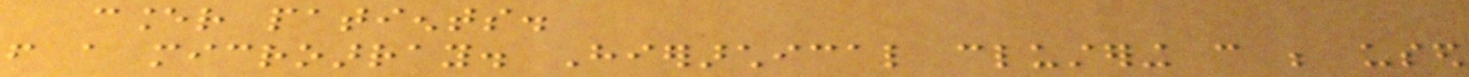cancer patients.
from a microarray. Hierarchical clustering can be used
